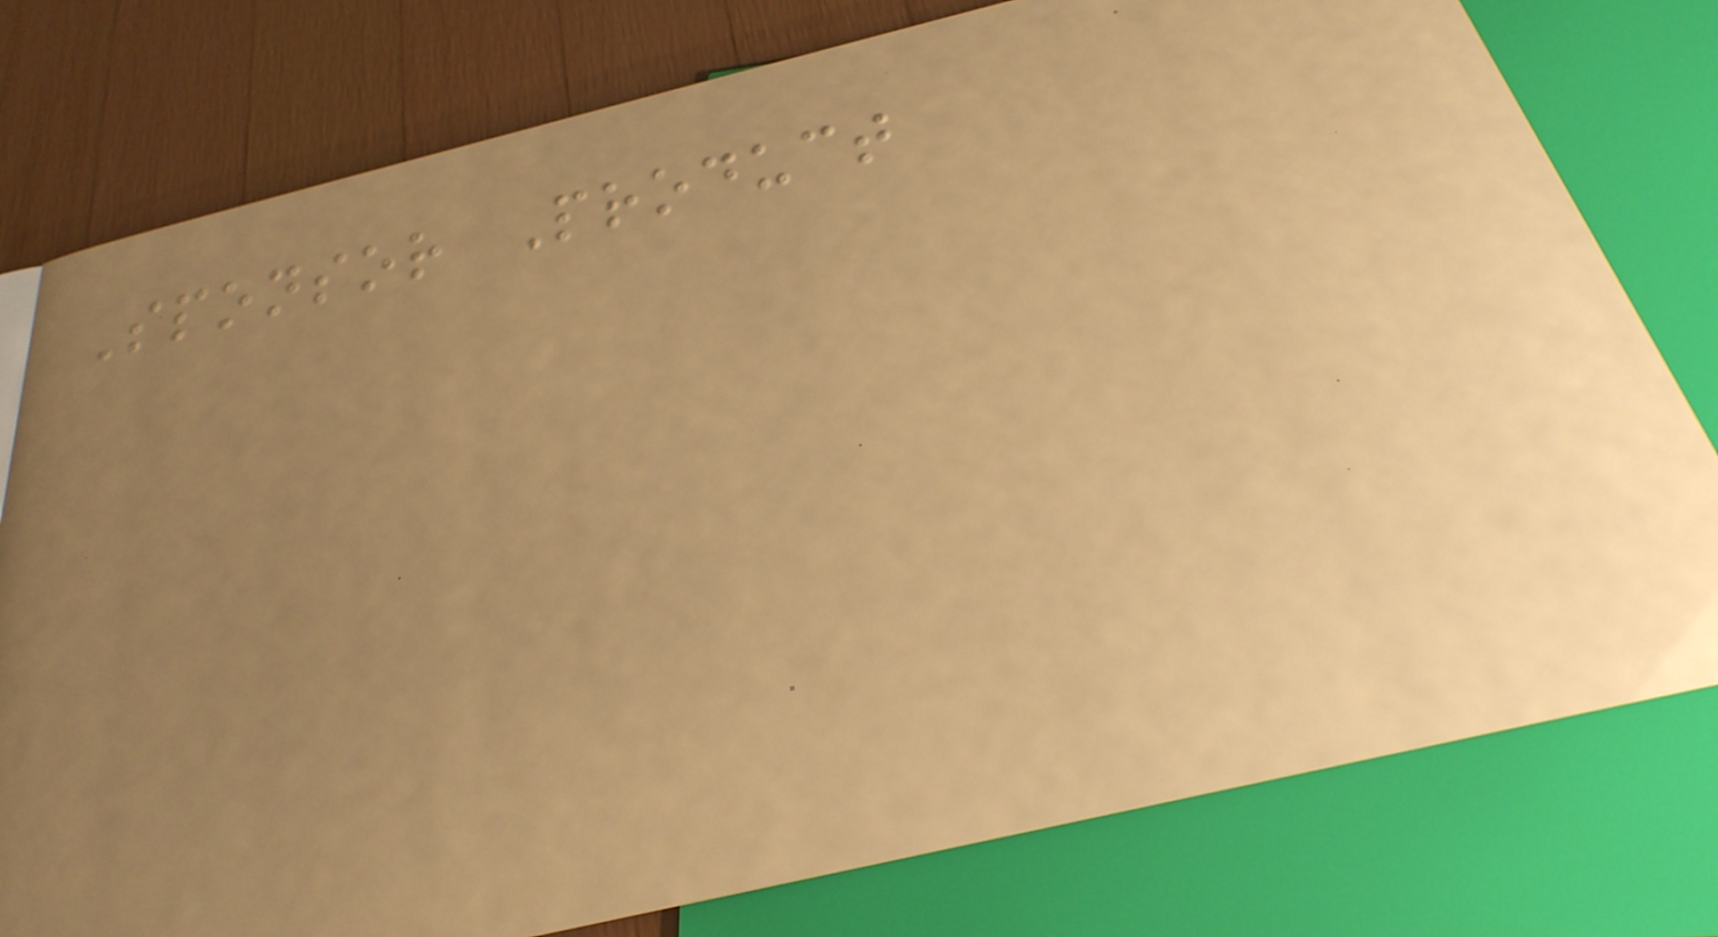Sponsor Product
